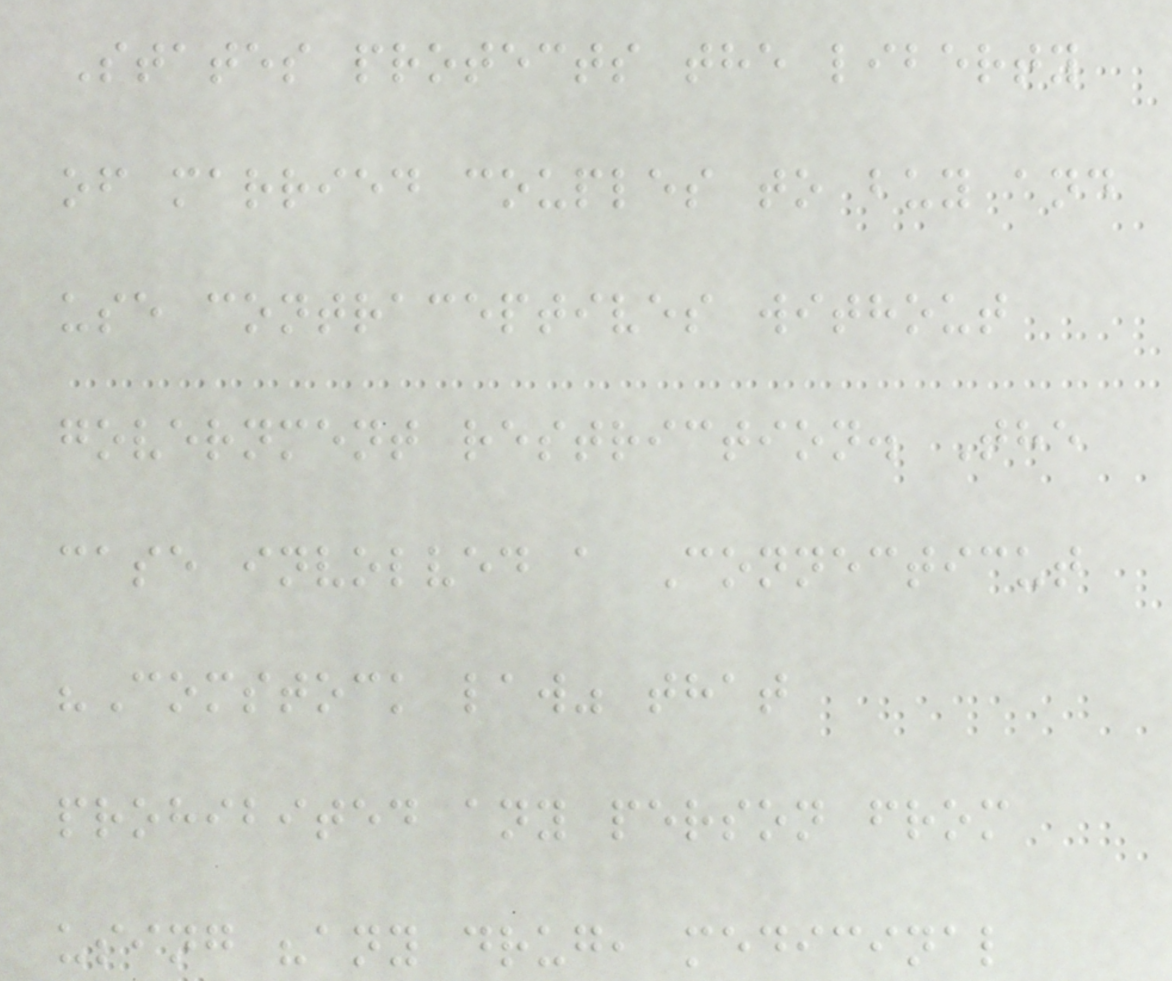States protects the liberty
of married couples to buy and
use contraceptives without
government restriction. The
case involved a Connecticut
"Comstock law" that
prohibited any person from
using "any drug, medicinal
